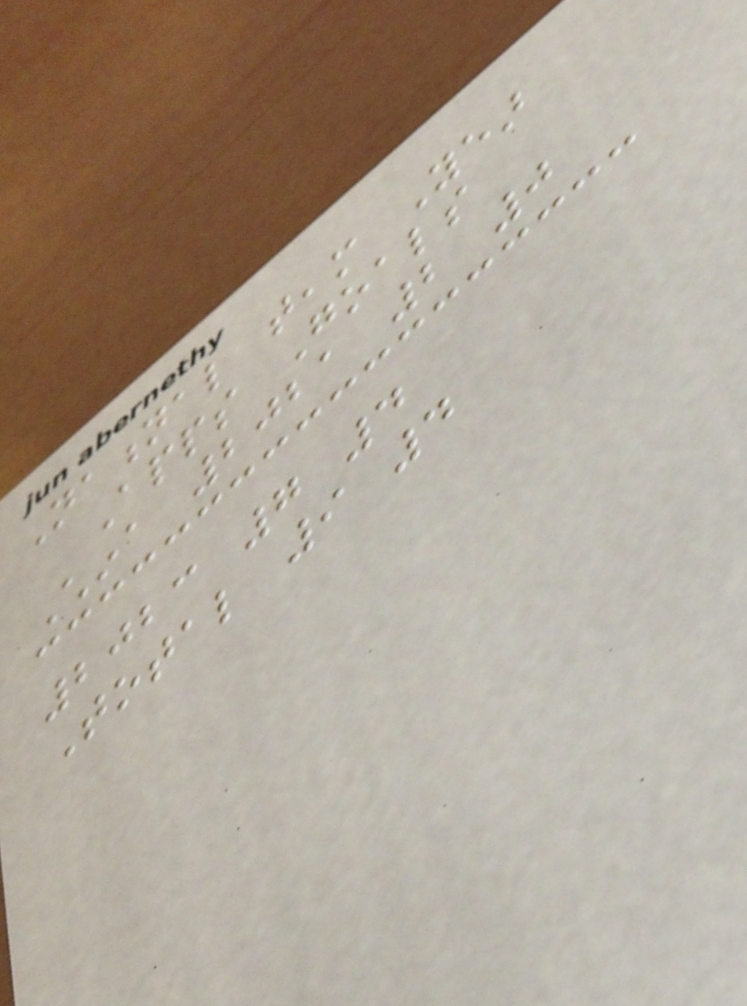National team Year
Apps Goals
China 2021 2 0
2023 7 4
Total 9 4
